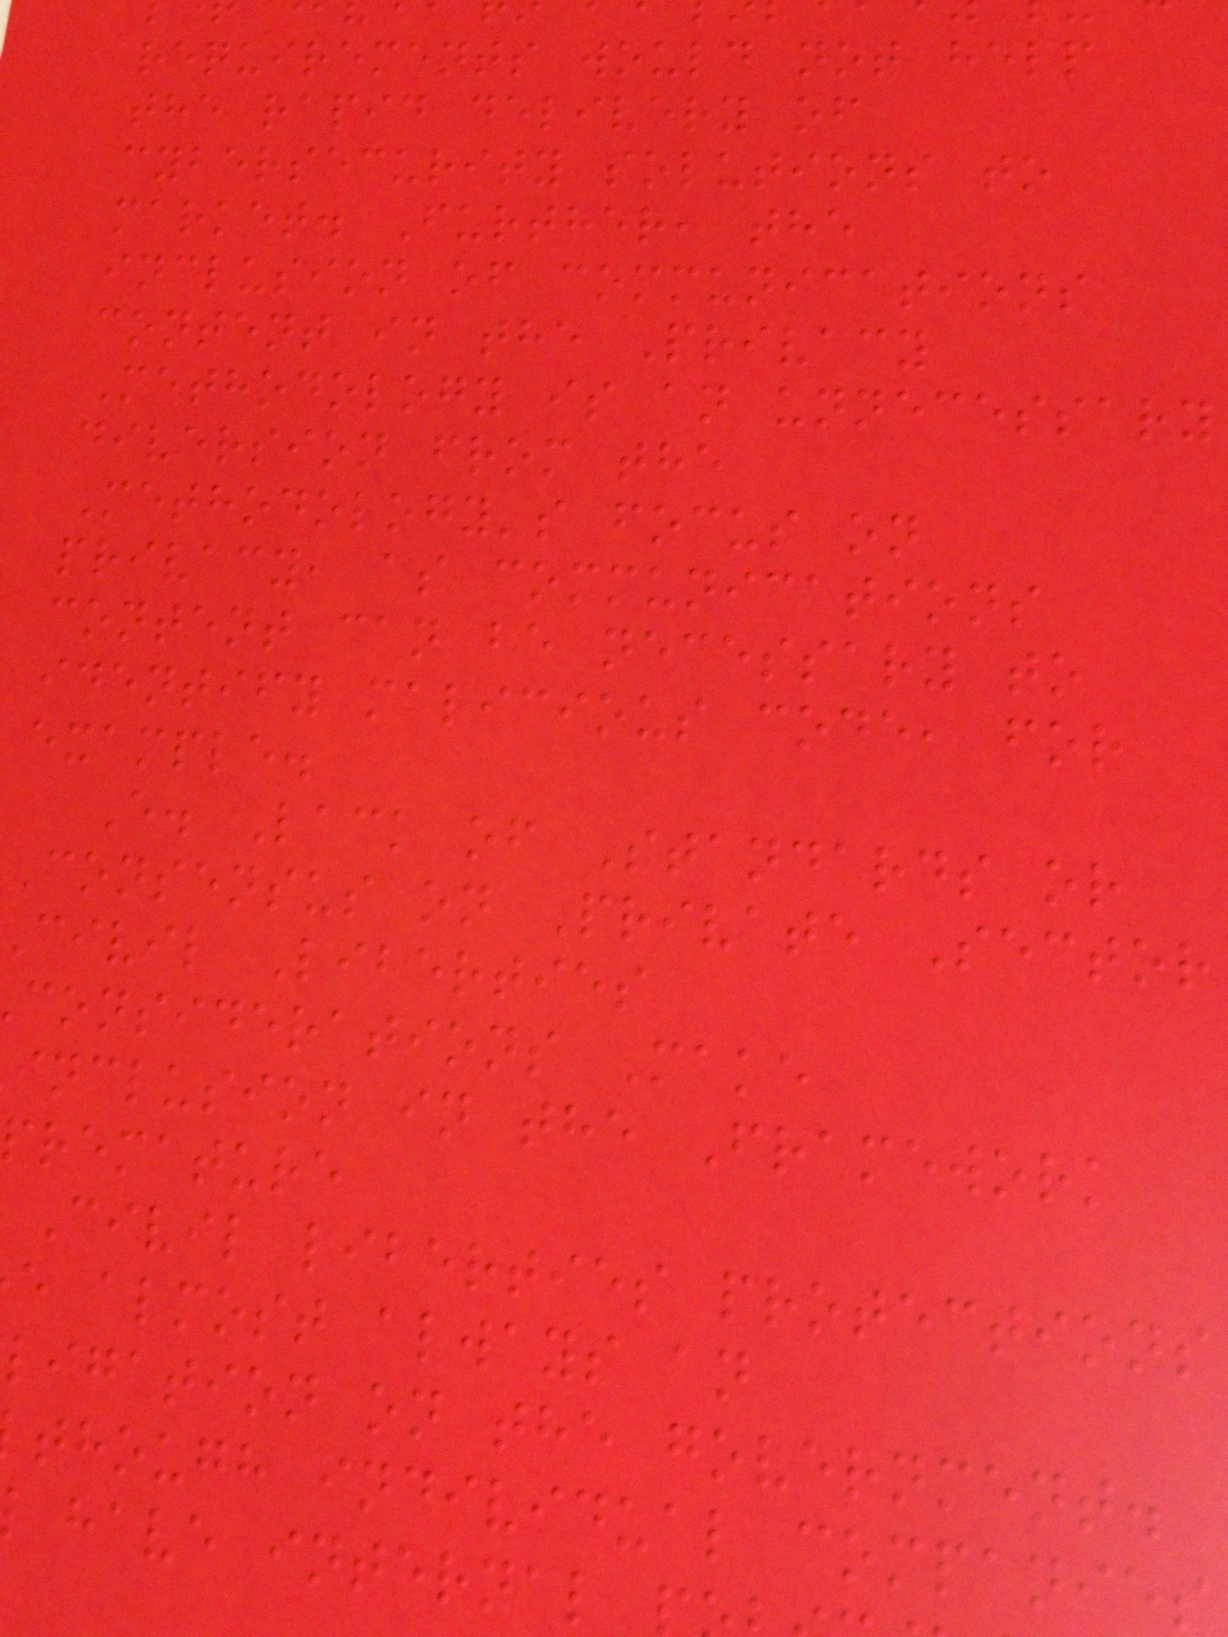requirements would not help
the rapid delivery of
cybersecurity solutions to
market. Further, the
inclusion of communications
content in the Privacy
Methodology is an unnecessary
diversion from the
Methodology's focus on
privacy, as communications
content can be necessary to
identify malicious code, for
example.
E. Lack of Standards or
Consensus on Private Sector
civil Liberties
considerations Make
inclusion in the Framework
premature
Civil liberties protections
e almost always an
ligation on the government.
though individual companies
have internal
